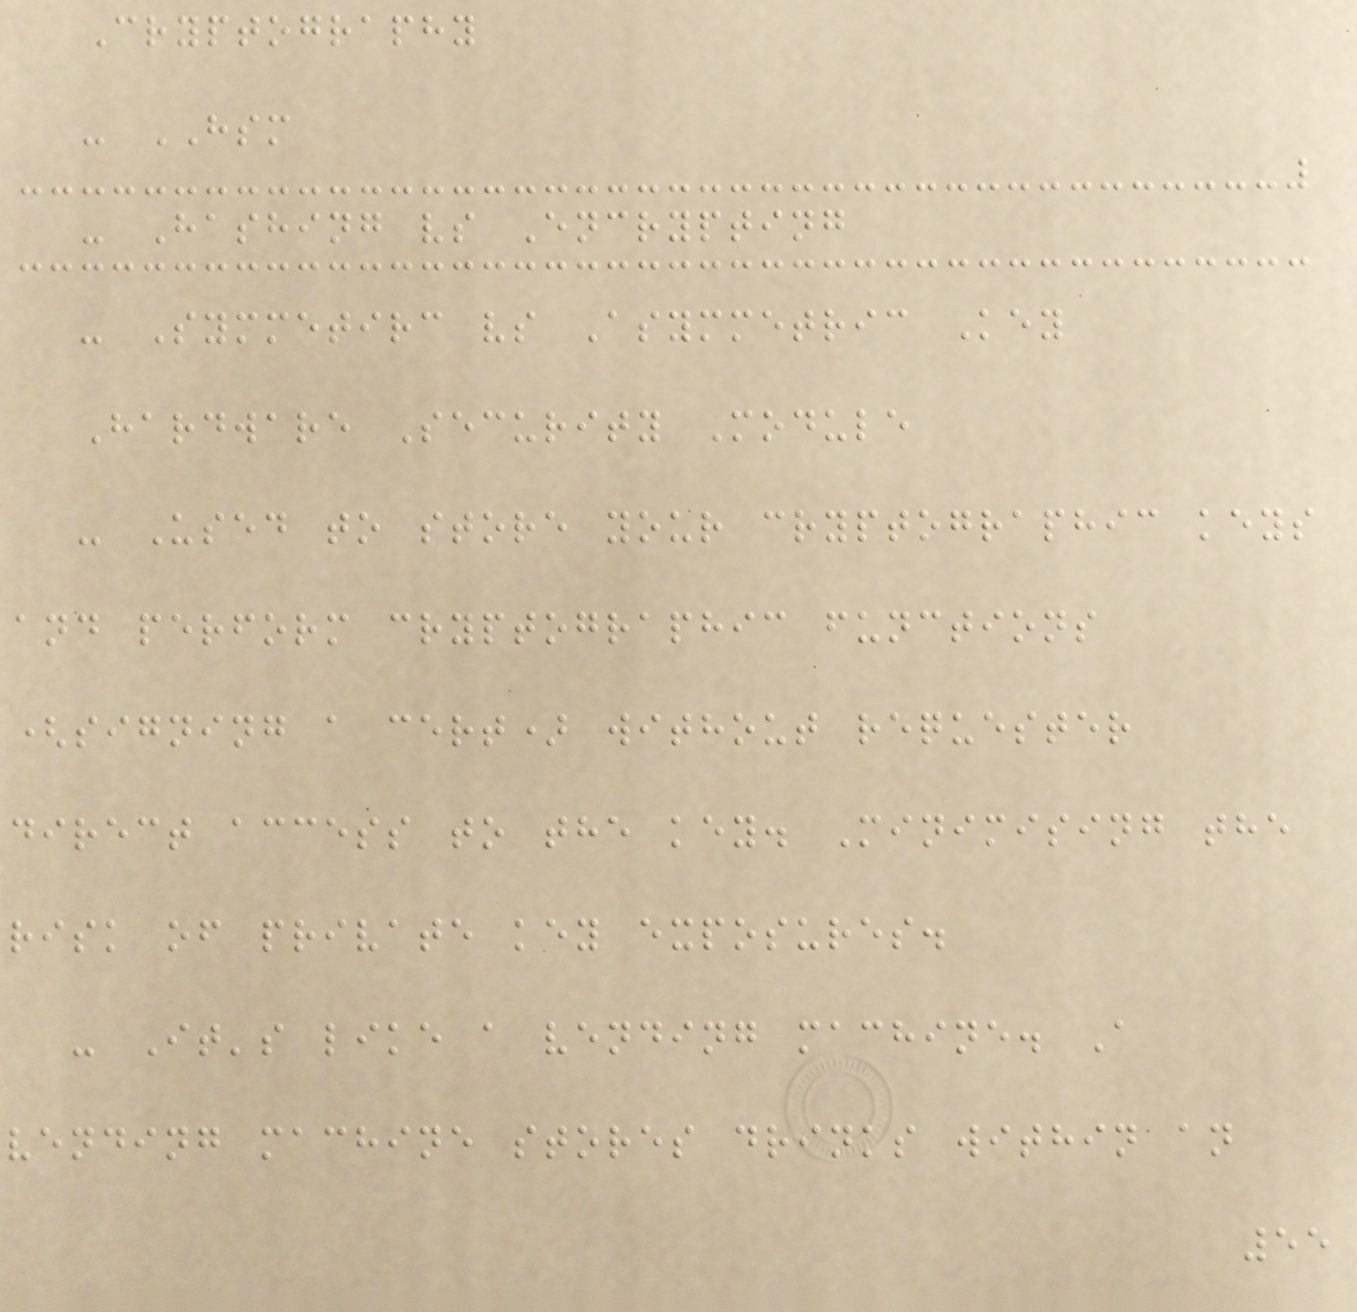Cryptography
- HSM
- Hashing vs Encrypting
- Symmetirc vs Asymmetric Key
Hardware Security Module
- Used to store your cryptographic keys
and perform cryptographic functions
(signing a cert) without requester
direct access to the key. Minimising the
risk of private key exposures.
- It's like a vending machine. A
vending machine stores drinks within an
55
